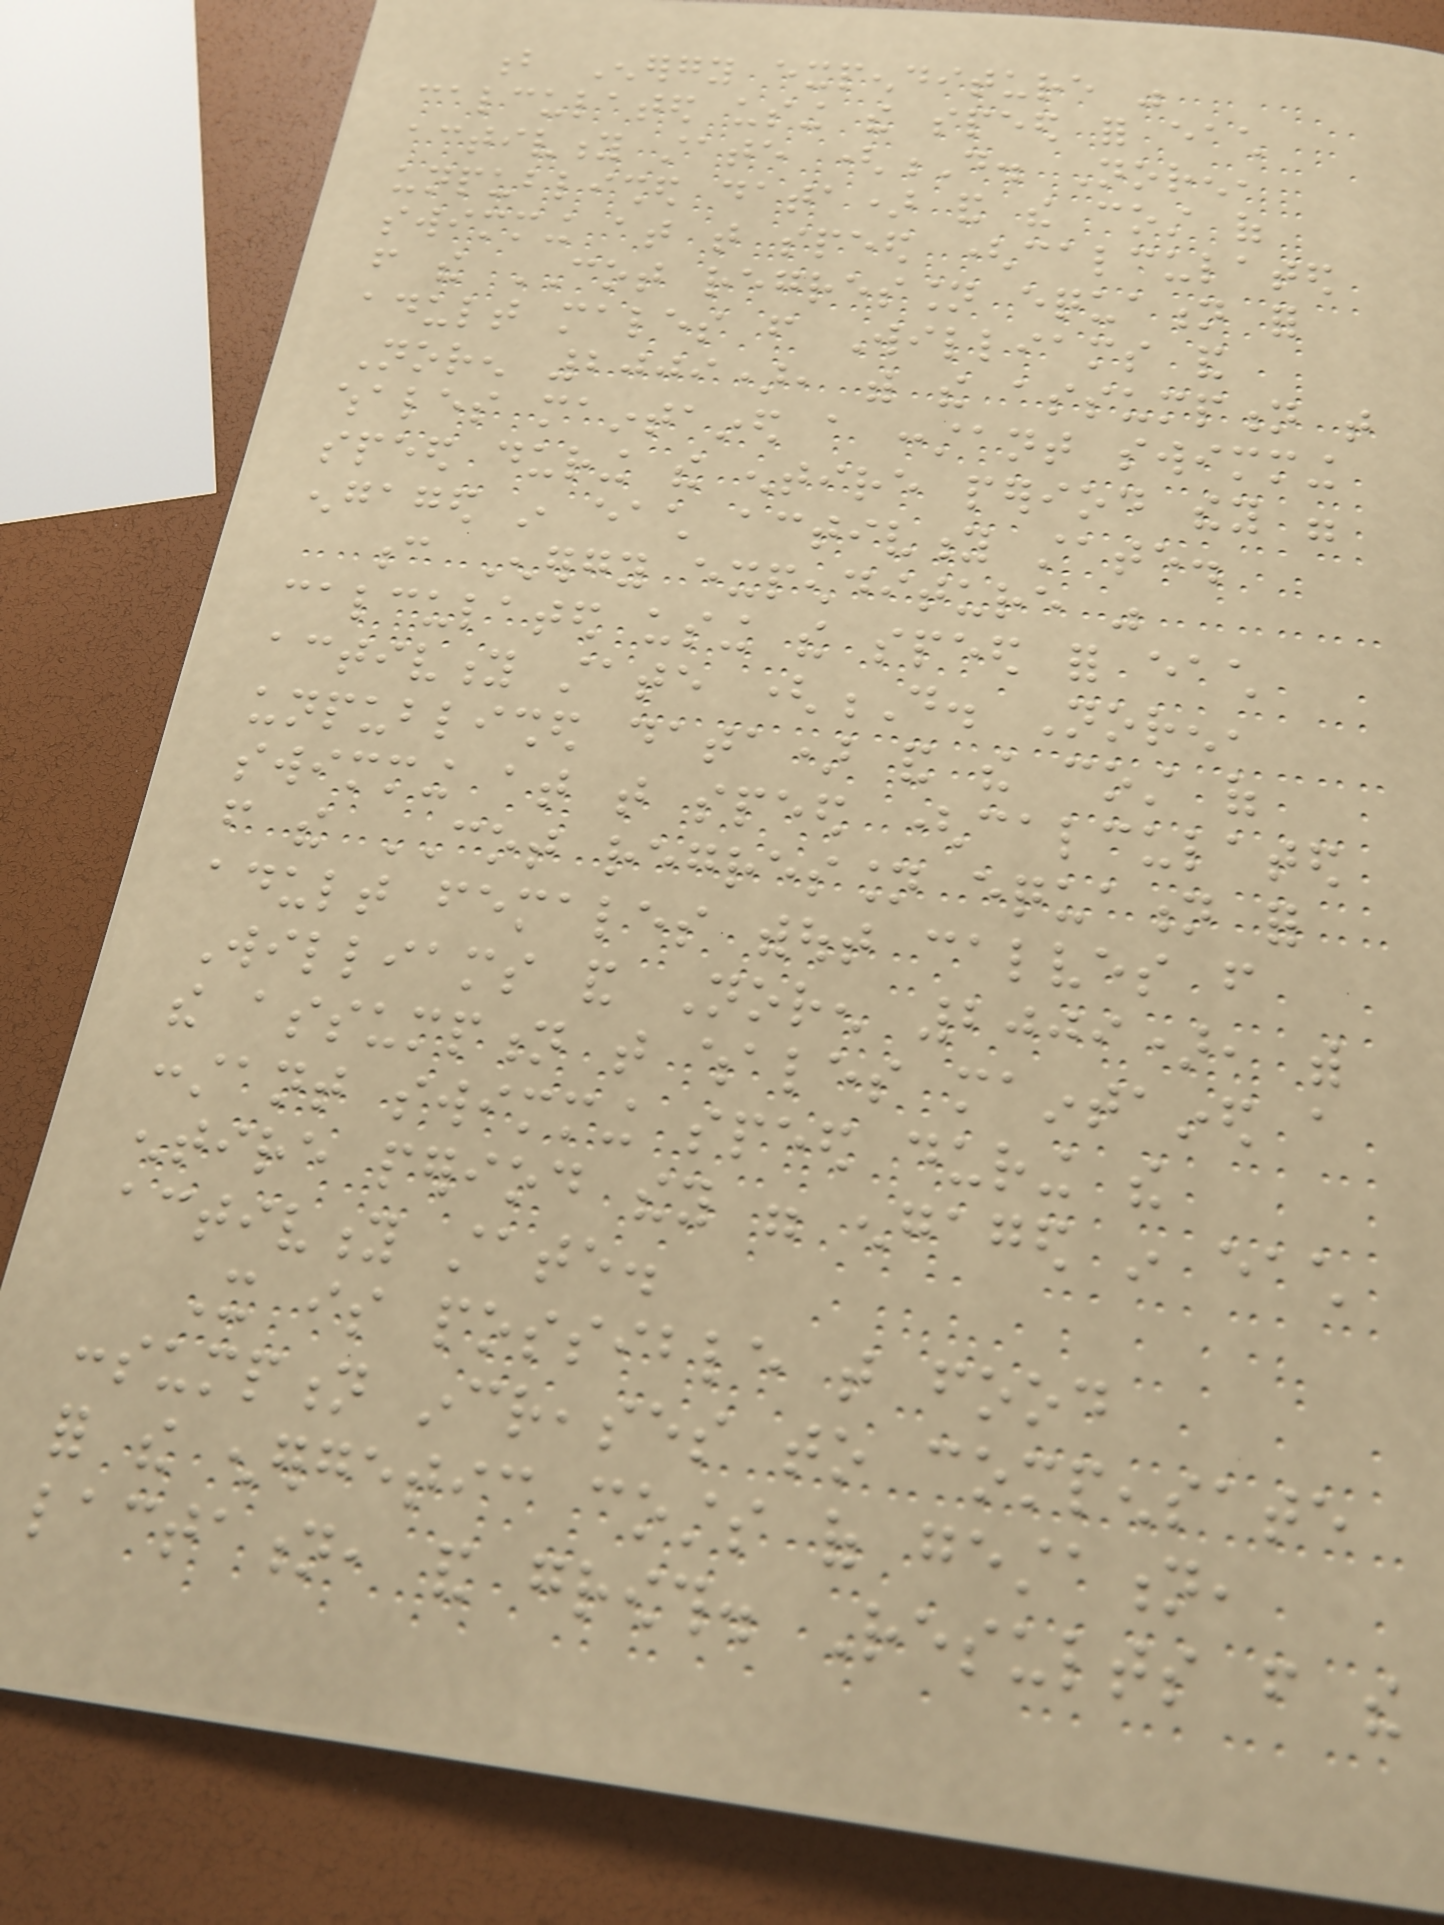b Energy expenditure was
calculated using the speed for each
activity state (D. Noren,
unpublished data) and the cost of
swimming at that speed (calculated
from the COT regression equation for
adult males from Williams and
Noren 2009), with the assumption that
whales maintained a constant swimming
speed during the entire period they were
engaged in each activity state.
c Energy expenditure was
calculated using the speed for each
activity state (D. Noren,
unpublished data) and the cost of
swimming at that speed (calculated
from the COT regression equation for
adult females without calves from
Williams and Noren 2009), with
the assumption that whales maintained a
constant swimming speed during the
entire period they were engaged in each
activity state.
It is possible that food
consumption increases to compensate
for the energetic costs of gestation,
lactation, and growth. Results from the
